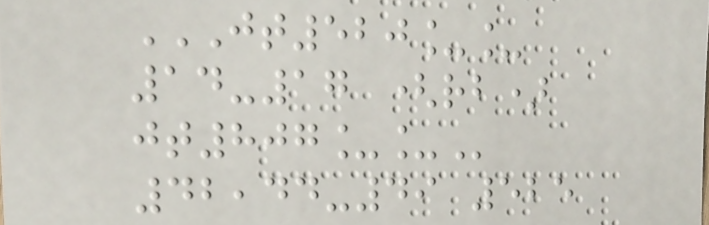JT520__
14-17 (RB)
JT807__
42,44-49 525
